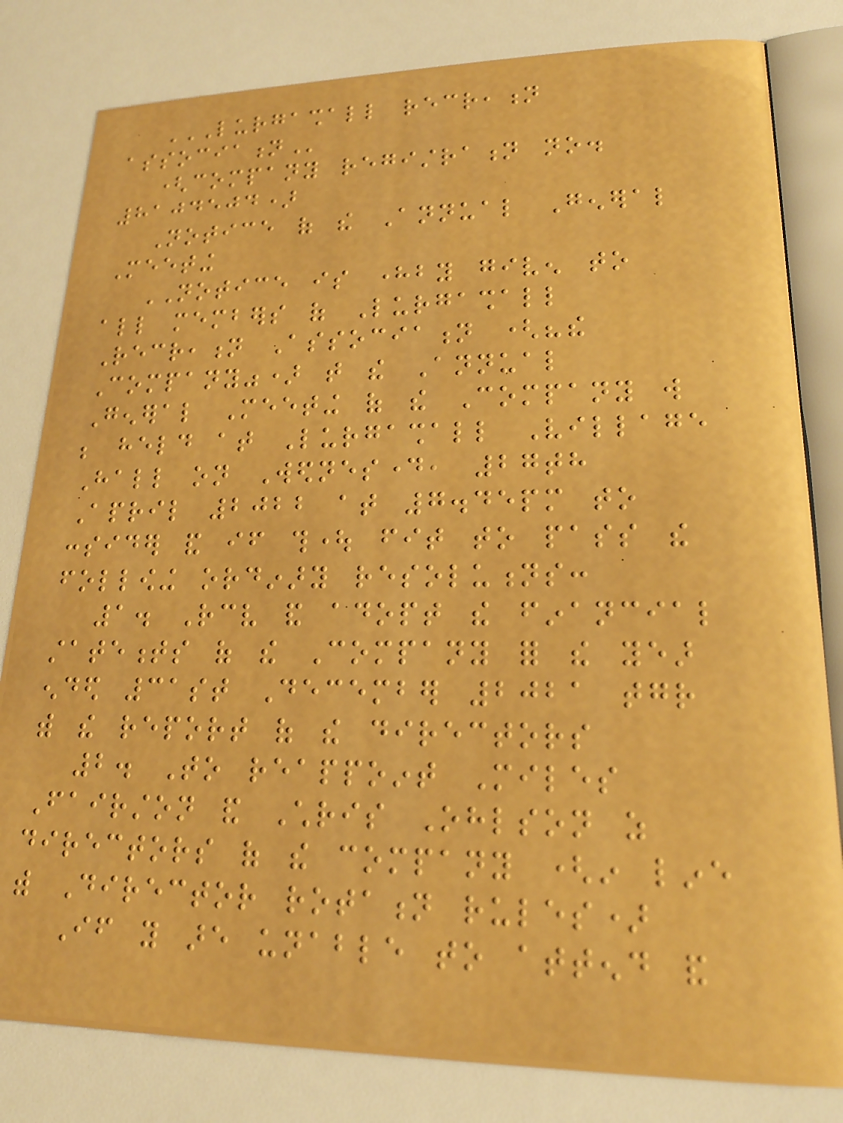LURGASHALL RECREATION
ASSOCIATION
(company registration no.
8104504)
Notice of the Annual General
Meeting
NOTICE is hereby given to
all members of Lurgashall
Recreation Association ("the
Company") that the Annual
General Meeting of the Company will
be held at Lurgashall Village
Hall on Wednesday, 27th
April 2022 at 7.45pm to
consider and if thought fit to pass the
following ordinary resolutions:
1. Receive and adopt the financial
statements of the Company for the year
ended 31st December 2021 together
with the report of the directors
2. To reappoint Miles
Fairston and Chris Ohlson as
directors of the company (in line
with Director rotation rules)
If you are unable to attend and
